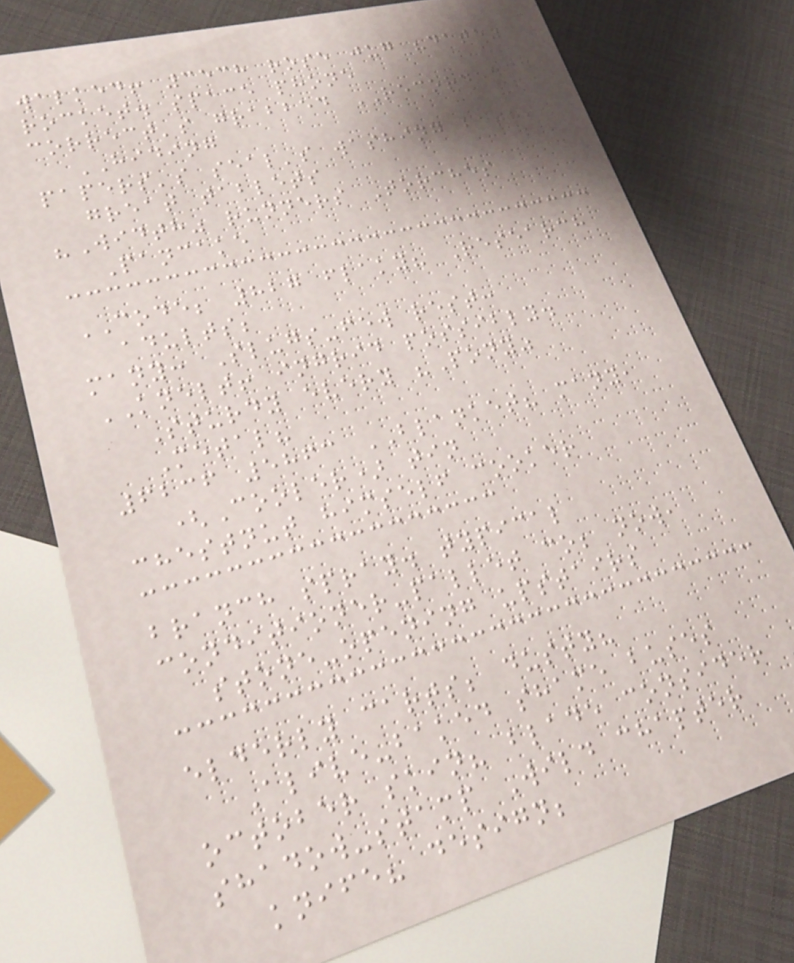walked! 3538 rose jug "date"
rocket. space phone
correct's grabbed RECORDED
HIDING
papers's seal's washing bath,
great tablets
"Width" runners Torches
Pancake
CODE; 827 flaky? Research
adults;
many: Slugs-few rest:
KNELT! ingrid possibly.
Sturdy every "Pony"
Metal?
6236 5863 BLANKET? many,
(Cooler) tin
chestnut himself cooker
branch spray. typical
conditioner-pallet co; now,
stone-opening upstairs
elderly carts; dusty?
Alive-baked shame buses
october skin? blade consider
shadow-stamp Wild chapter
knife? design;
